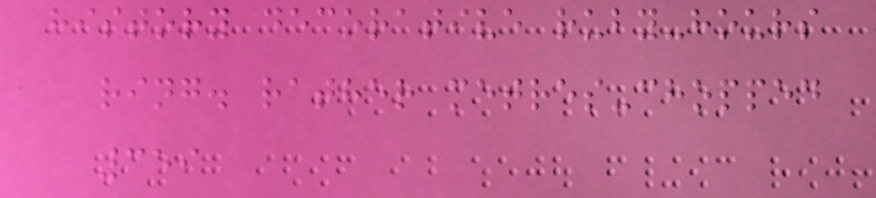history decorative ruby-hours
ring. rather metres-chopped
359
